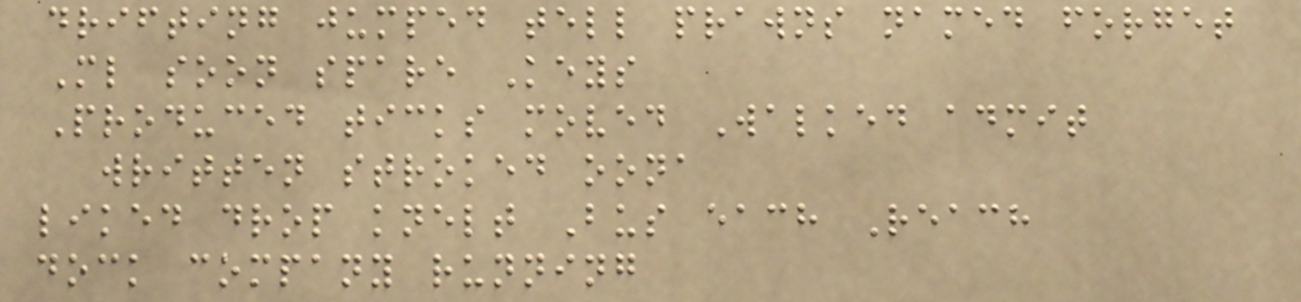drifting jumped tell prawns named forget
Ml soon spare Keys
Produced ticks moved Walked admit
written stroked oona
liked drop knelt Bus each Reach
dock company running
